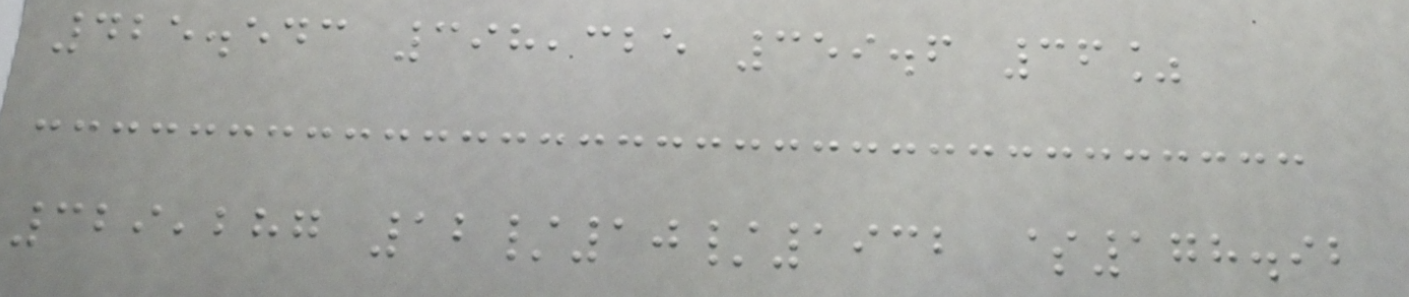425.543 398,325 359.6 36%
329,287 12/10/1932 $178.92
